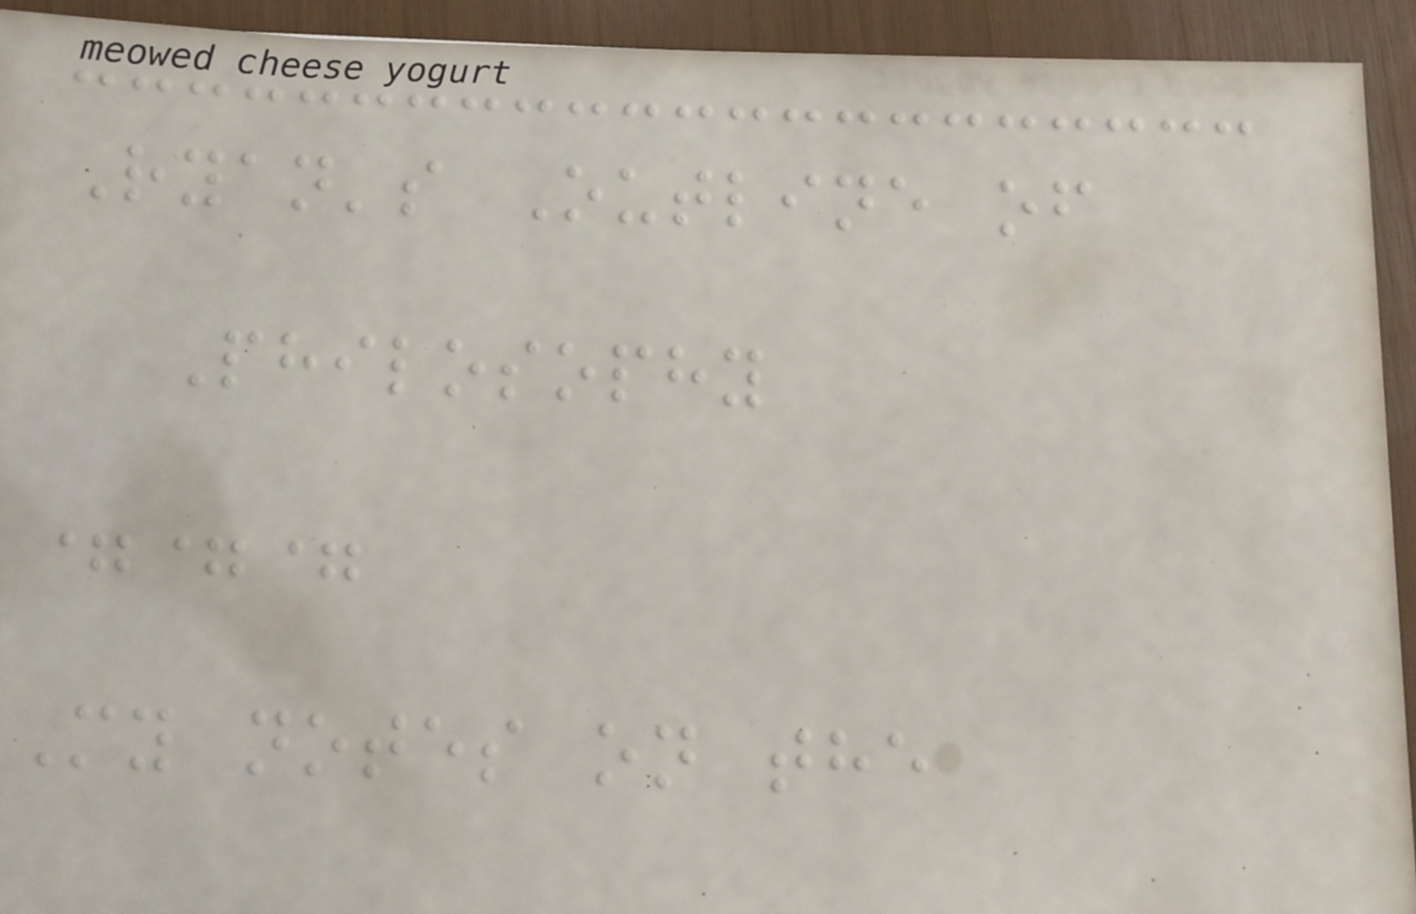Ryan's Outline of
Philosophy
===
My notes on the
